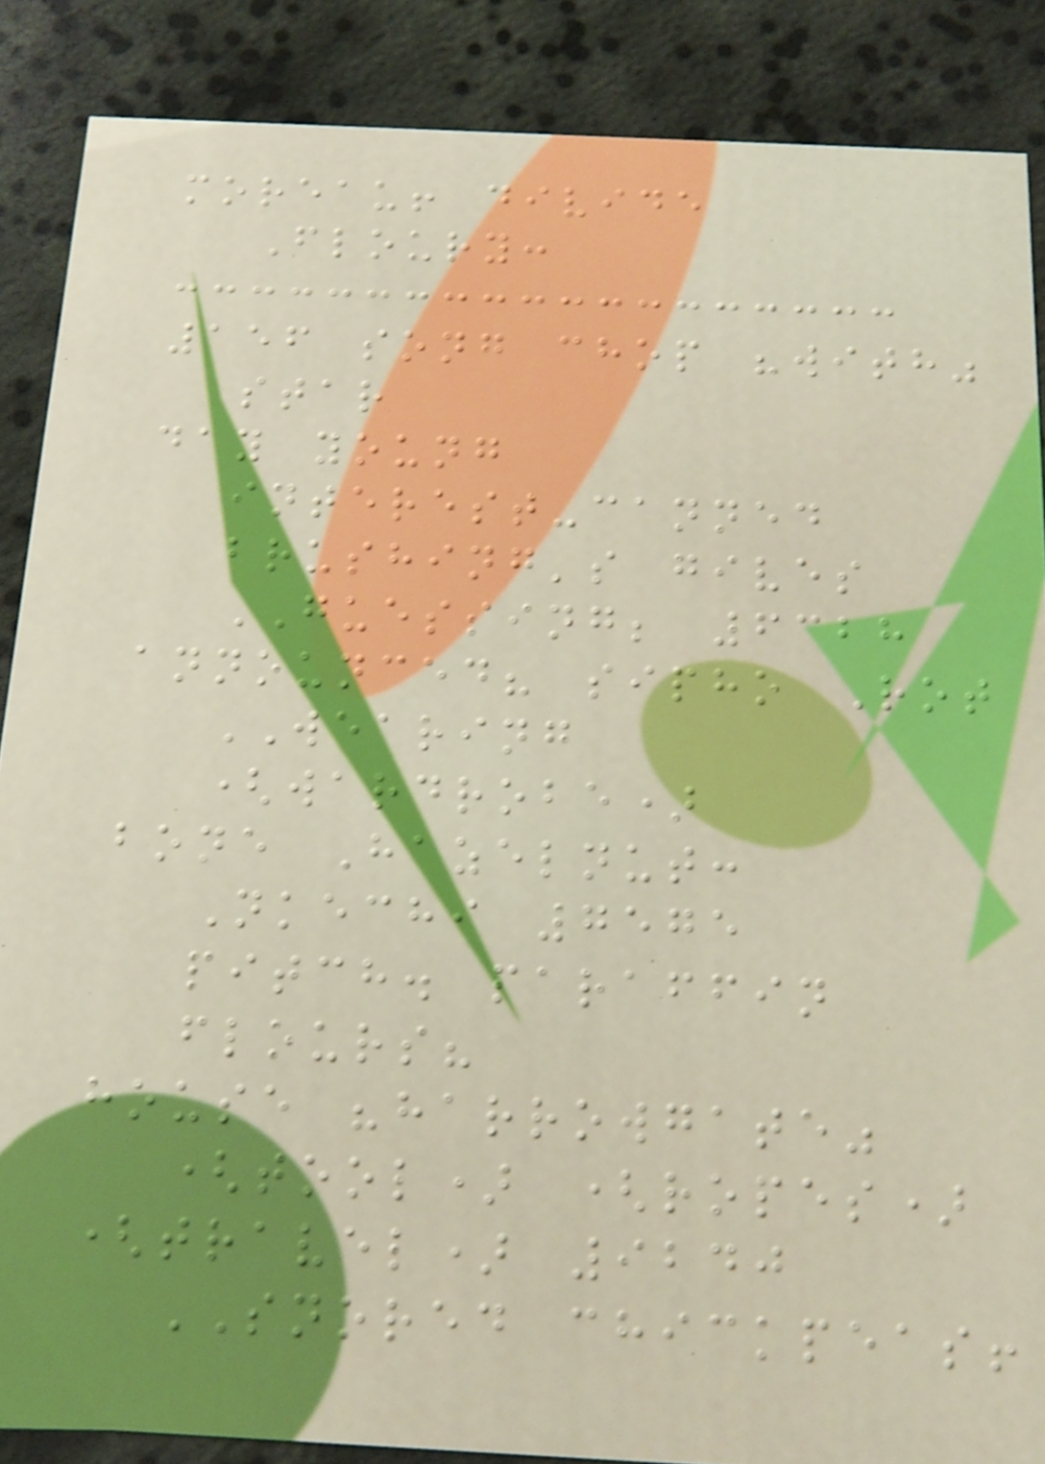moreau! divide
Floury:
156 song chop "with"
star
day young
interest-canned
brushing's gives
GUESSING; 6328
announced? sipho Rot
WEARING
(wardrobe)
bone Hazelnut:
Nkechi 7575
pitch. paraffin
flours?
house "harrowgate"
(tool) (ropes)
(travel) 9240
SNORED chickpeas!
